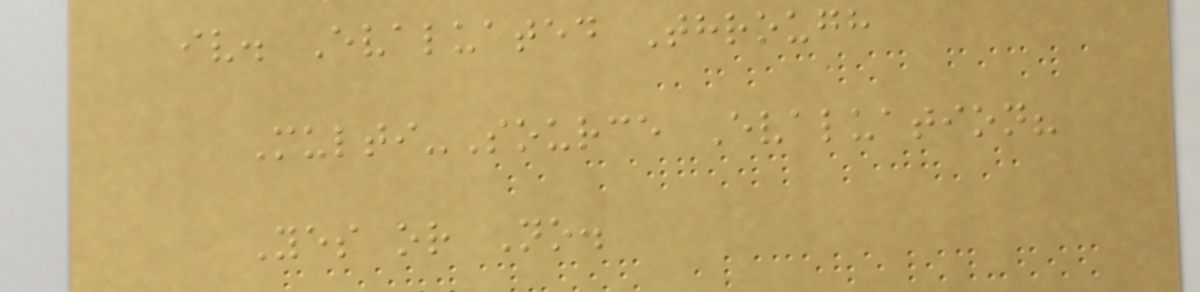iv. Evaluated Through
Multi-Source Evaluation?
Yes or No.
